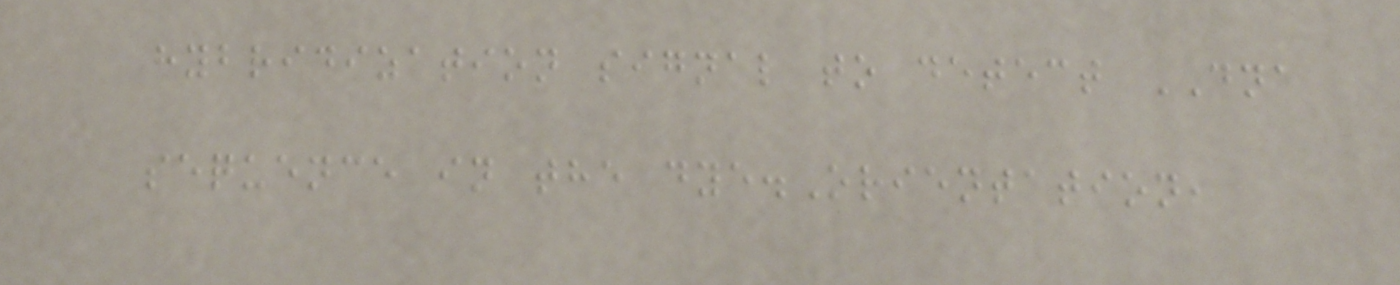hybridization signal to detect DNA
sequence in the dye.Orientation,
